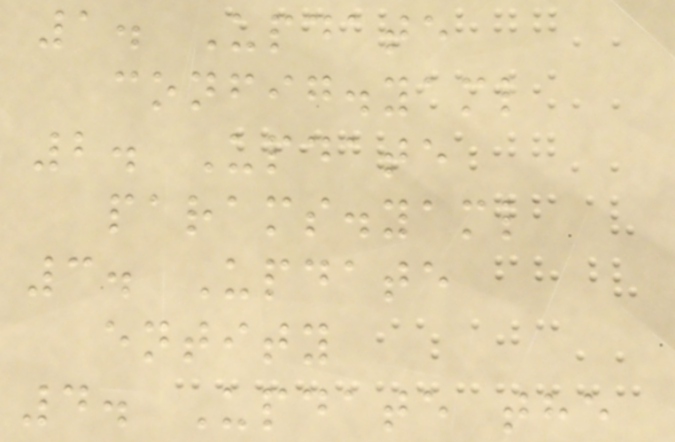1. Update
config.yaml
2. Update
params.yaml
3. Update
entity
4. Update the
